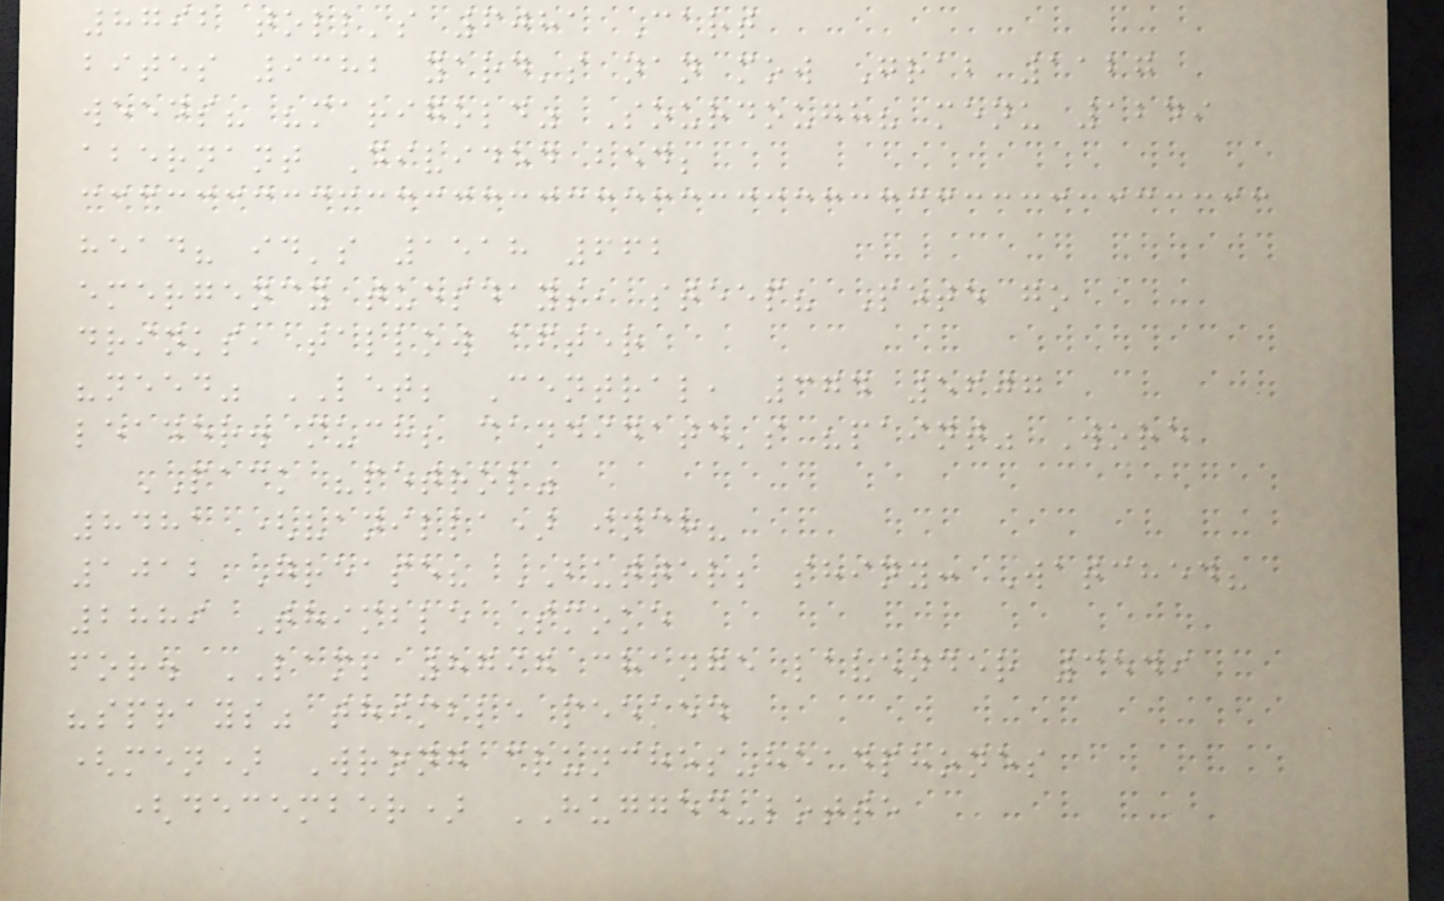8792 toll's 6081 Cart
bites 9382 yard's nan mow Grab 1127
weeds? "marigold" Sourdough? menu 1249
abernant Divided bed;
head? id's 1518 662
emergency tuesdays, steep? Pete go
drinks, tallow after
"need" LET; Central, 374 5607
leader. much; candidate's "paint" Wore
PACK "petrol"
8481 (vanilla) inch?
1012 Grease? BUTTER; shiny: Watched?
2889 Thimble Smoke
for. LAMP 8797 change lavender 3549
"sprays" thimble peeked
(men) Wrong crunches-headphones
(december) HUGGED-lotte
